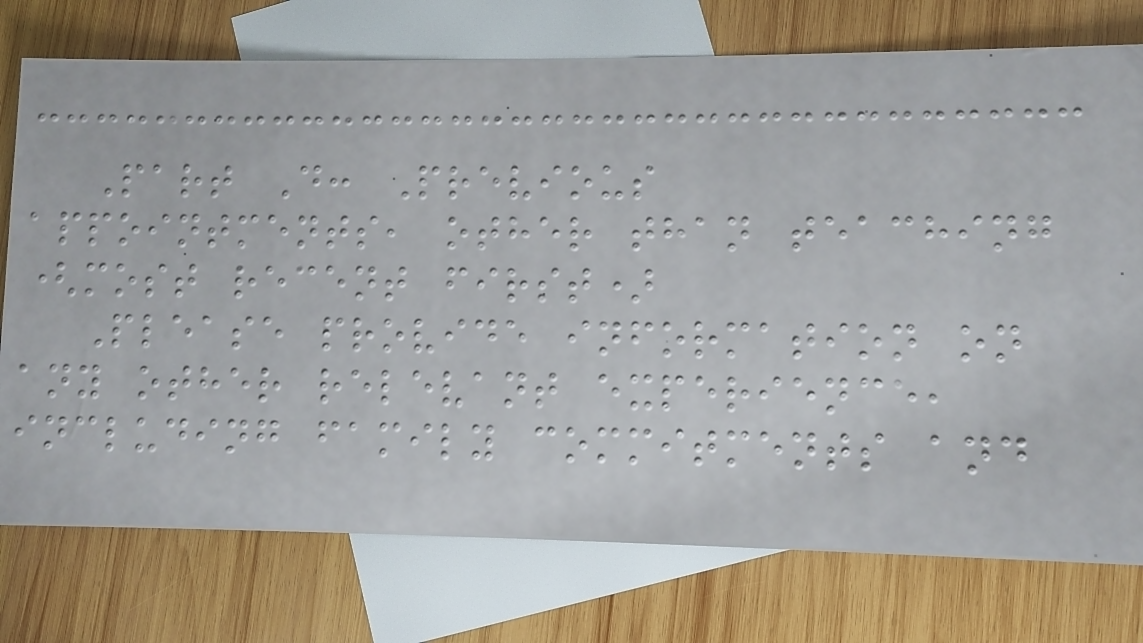Part D: Previous
appointments, other than teaching
(most recent first)
Please provide information on
any other relevant experience,
including family commitments and
